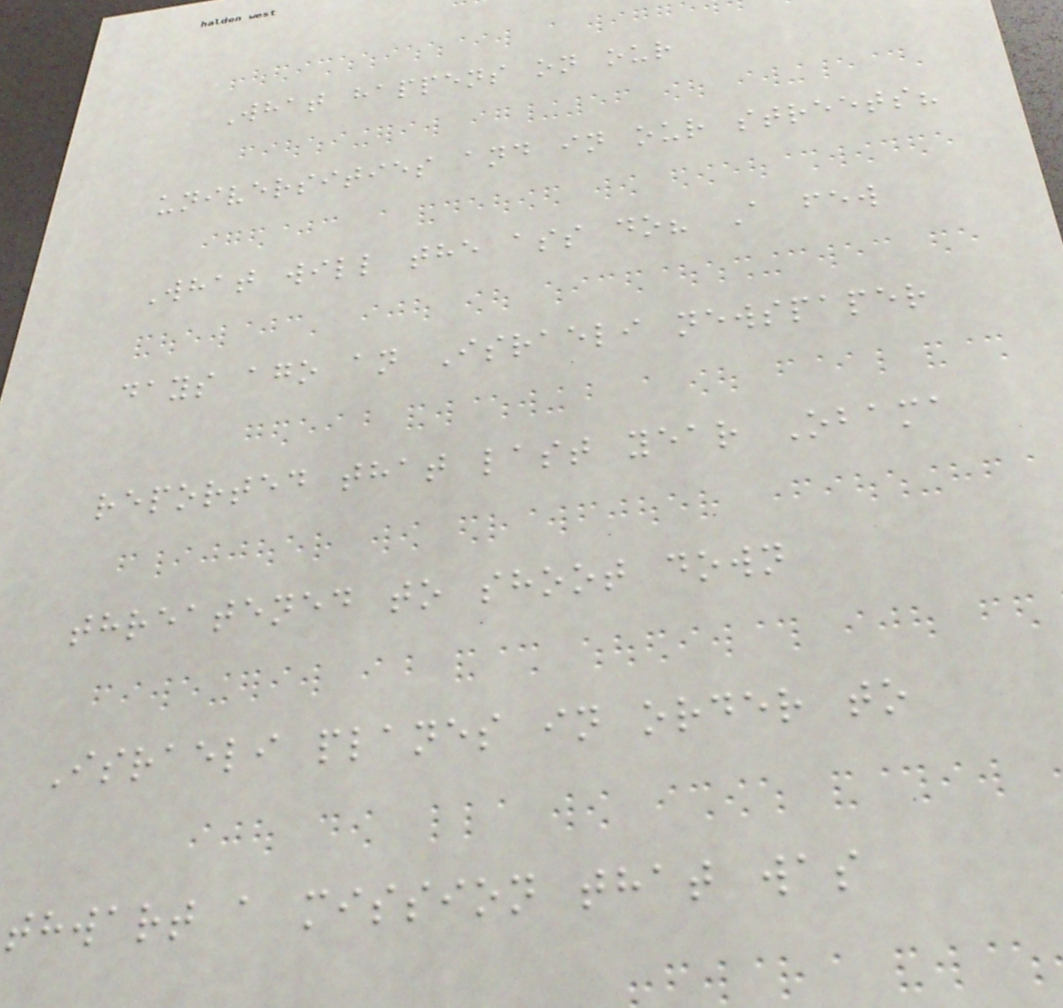What happens on our
universities and in our streets?
What will the ass do? A few
days ago an Israeli newspaper
reported that last year Obama
threatened to shoot down
Israeli planes in order to
thwart a mission that was
